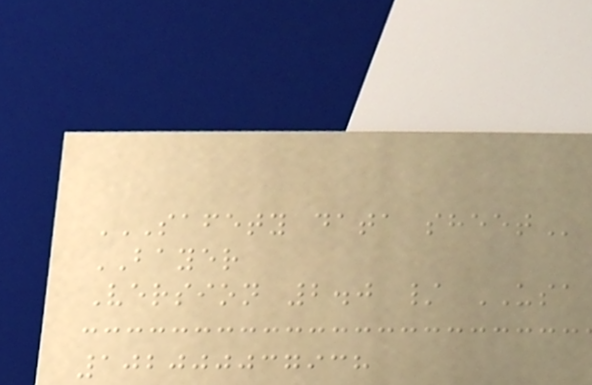SAFETY DATA SHEET
BAYER
Version 2.0 / USA
102000037938
